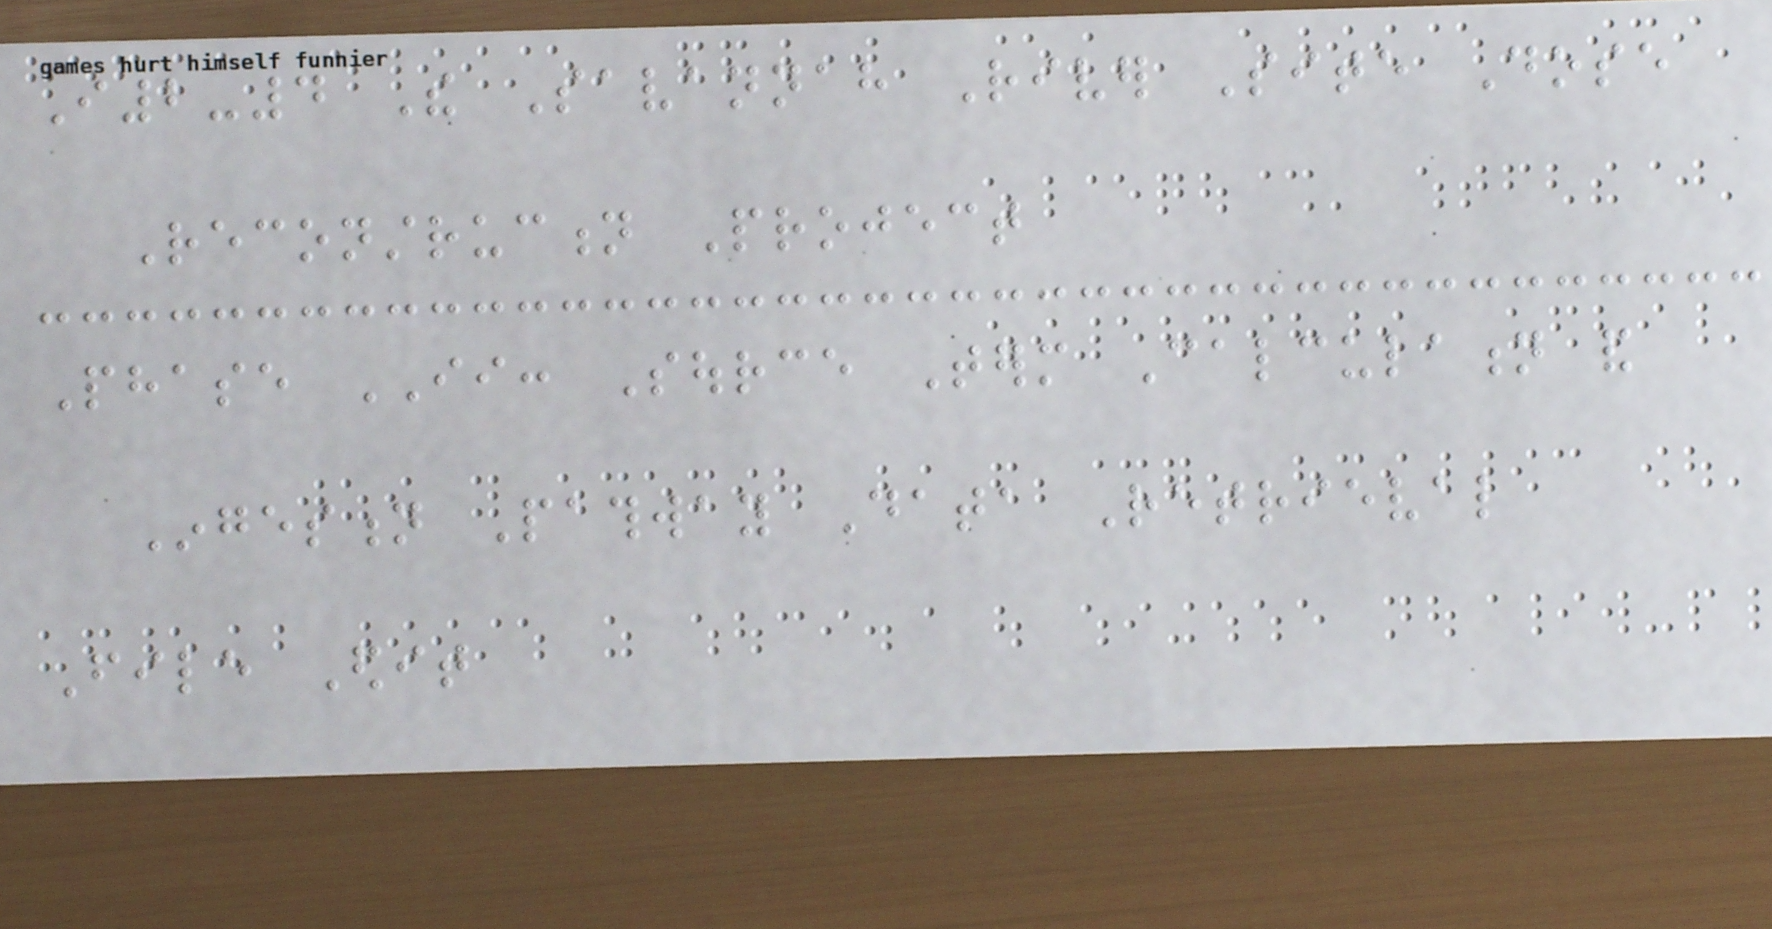I2-4 The Savannah River Site Dose
Reconstruction Project
Phase II: Source Term Calculation and
Ingestion Pathway Data Retrieval
File Edit
